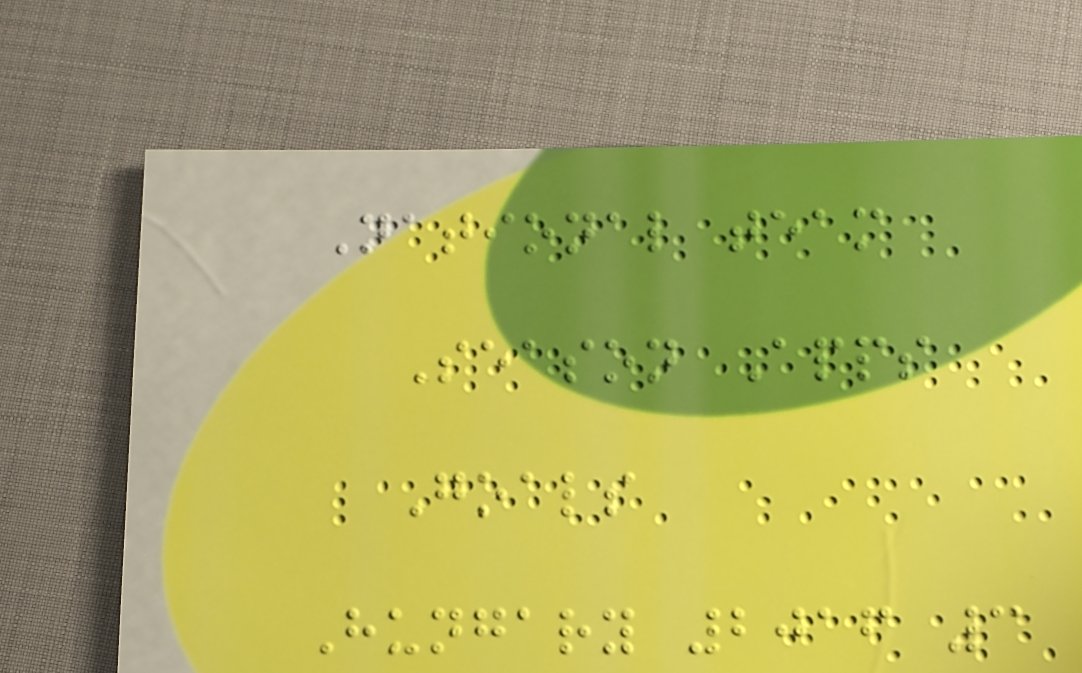National team
Season Apps
Goals
Hungary 2016 3
